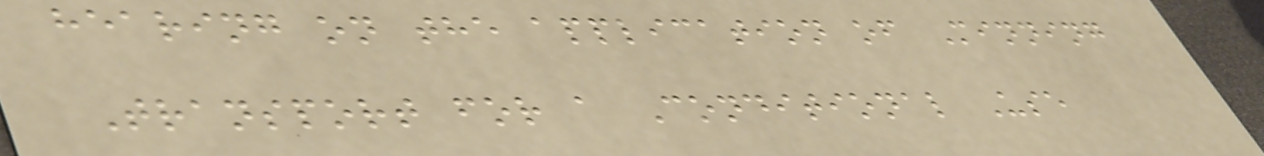hearing on the application of Minning
Transport for a Conditional Use
